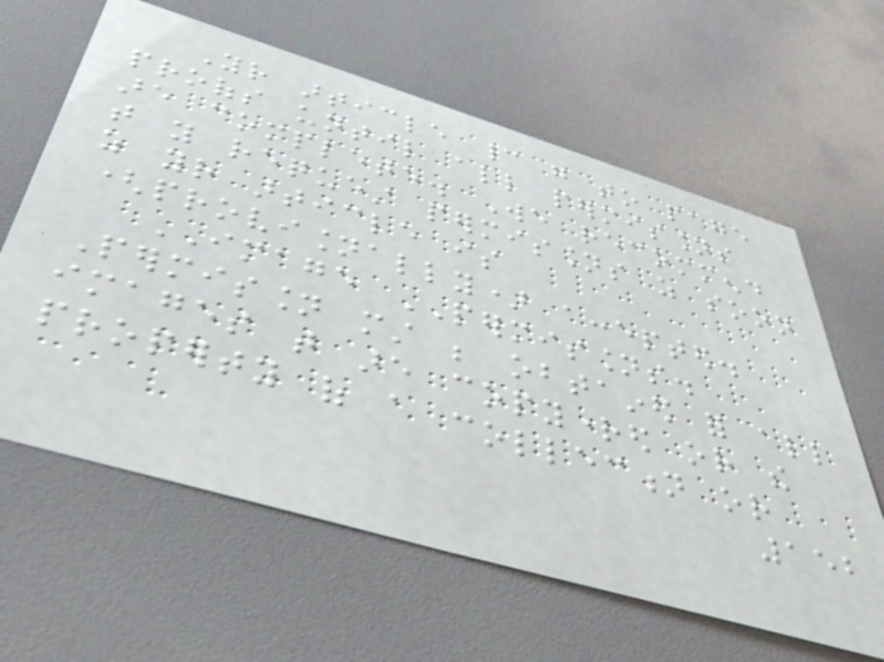Your article cannot go to page
proofs until all permissions
are complete. We recommend
that you request permissions as soon
as your article is
(provisionally) accepted.
IMAGE PERMISSIONS.
Permission must be obtained for all
images that are copyrighted or the
property of a collection or
152
